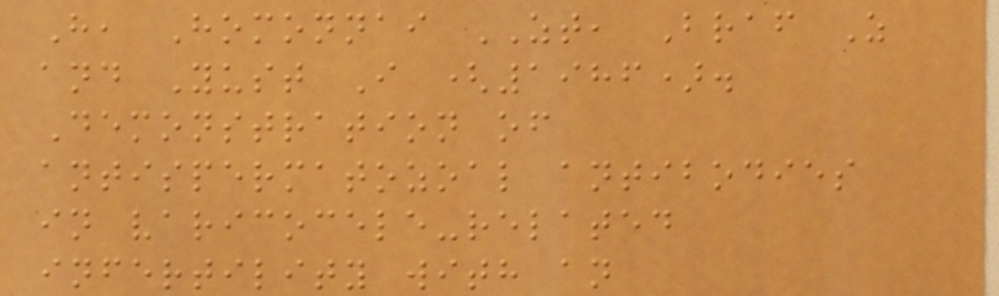H, Homonnai ZT, Braf Z
and Yust I (1986).
Demonstration of
antispermatozoal antibodies
in varicocele-related
infertility with an
